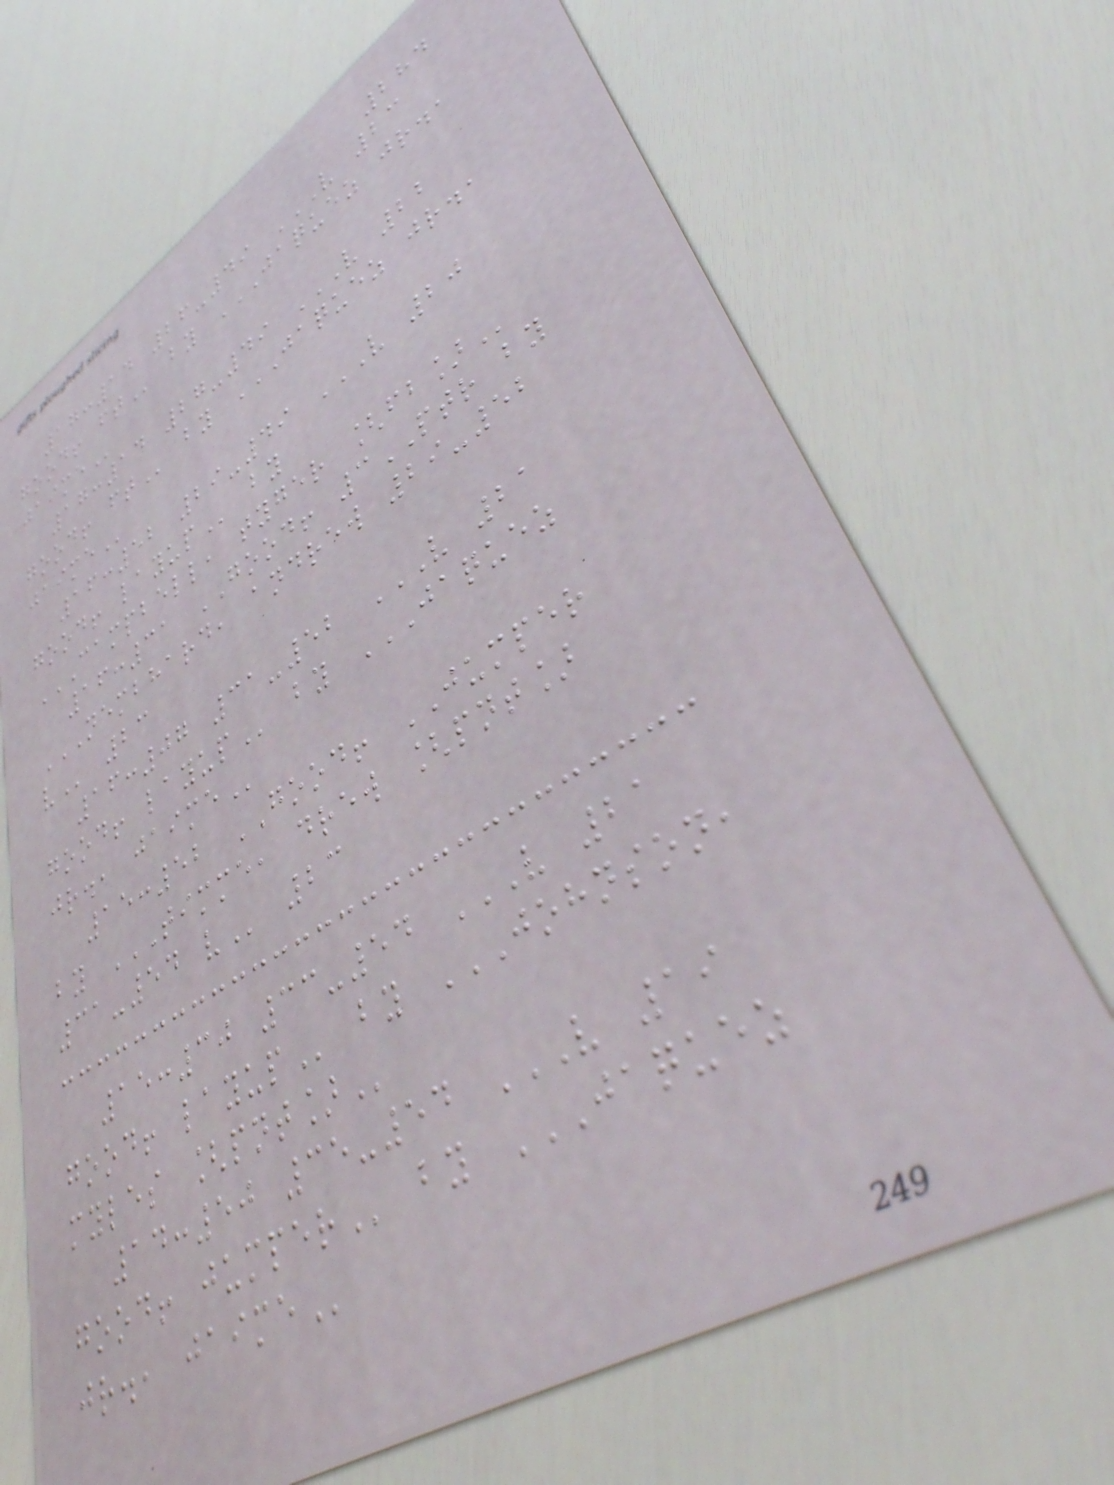284
17:14 26-49 V 23
GOOD! FT by JAQUEZ JR.,
JAIME
17:14 27-49 V 22
GOOD! FT by JAQUEZ JR.,
JAIME
16:52 29-49 V 20
GOOD! LAYUP by
CAMPBELL, TYGER [FB]
16:31 GOOD! 3PTR by
NEMBHARD, ANDREW 29-52
V 23
16:07 31-52 V 21
GOOD! LAYUP by JAQUEZ
JR., JAIME
15:52 GOOD! JUMPER
by TIMME, DREW [PNT]
31-54 V 23
15:30 33-54 V 21
GOOD! LAYUP by JOHNSON,
MYLES [PNT]
14:50 35-54 V 19
GOOD! JUMPER by JAQUEZ
JR., JAIME
